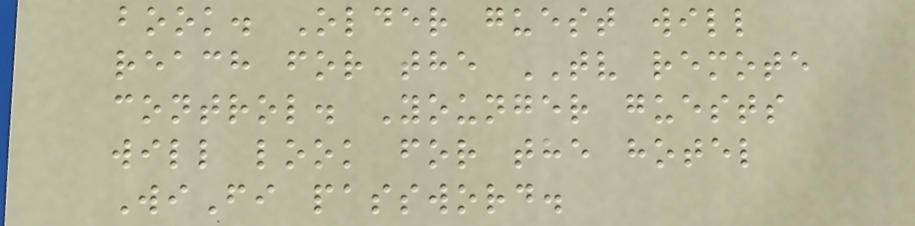book. Older guest will
reach for the TV remote
control. Younger guests
will look for the hotel
WiFi password.
